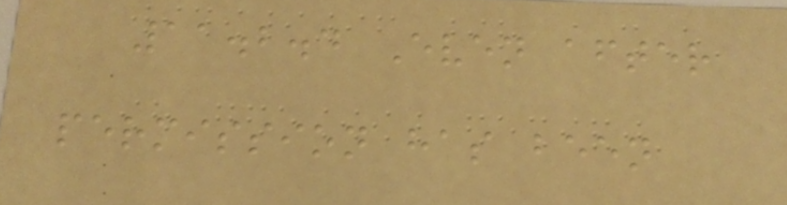11.2.4 Even after
permission has been
